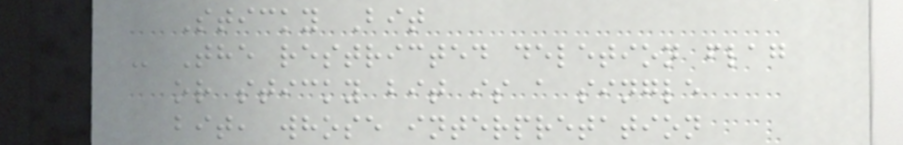Sticky Bit
- The restricted deletion flag
or sticky bit is a single
bit, whose interpretation
